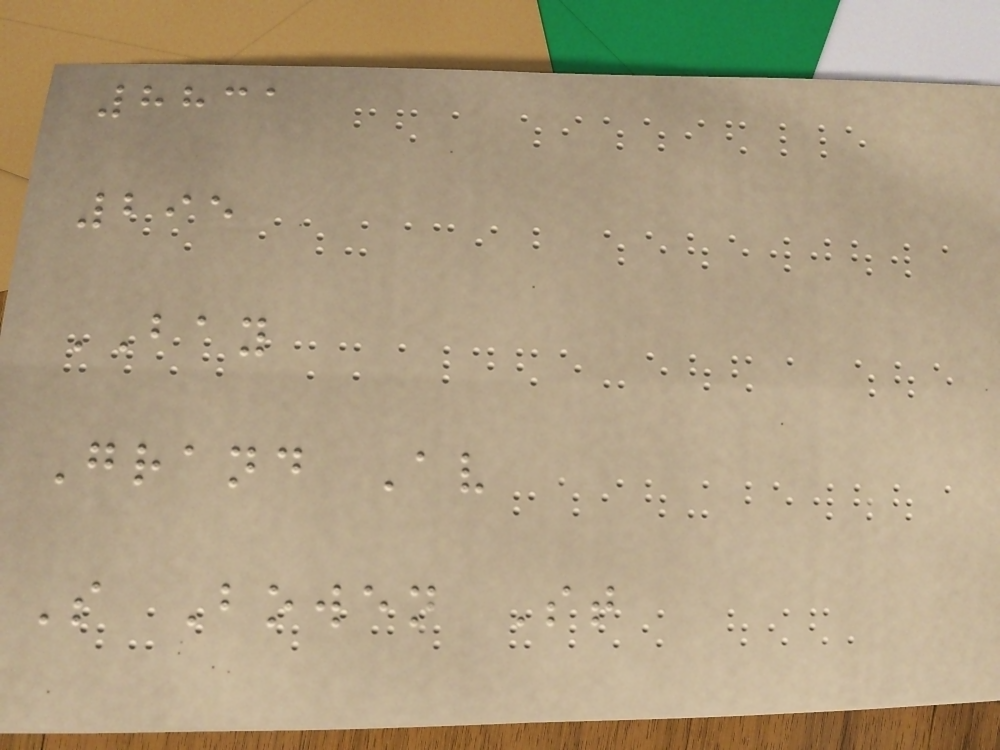8831
295
BAY
Grand Av
S Bowen St
